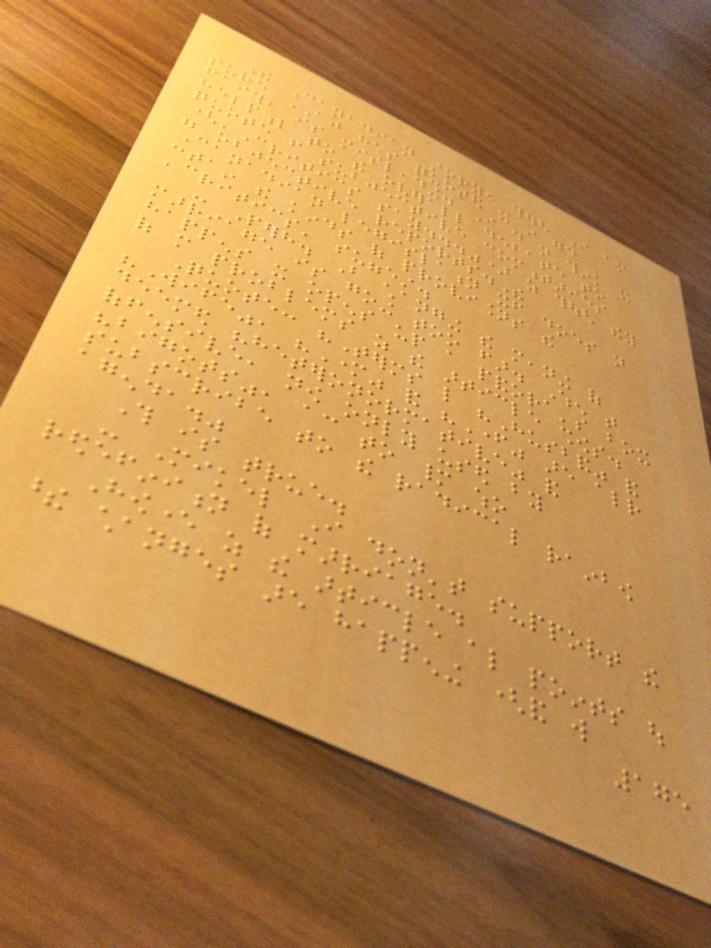The Canadian story, though I am
sure AJ has quoted it in good
faith, is misleading. I do not think it
helpful to the overall debate to
quote from subjective commentaries
('Critics say...") as though they
were objective reports.The
Canadian legislation itself does not
contain the kinds of provisions the
'critics' suggest.
- Perhaps. But changing the meaning of
marriage is going too far. When that
happens it opens up a pandora's box
of more problems as the article shows.
Quote: "Terms like "Husband" and
"Wife", "Mother" and "Father" are already
deemed "heteronormative" and
offensive, now only used by
"bigots", according to many who
subscribe to the radical rainbow
agenda."
This is true.
- Mikel I don't support the
redefinition of marriage.
However as the article also points out
these changes are happening (and will
175
